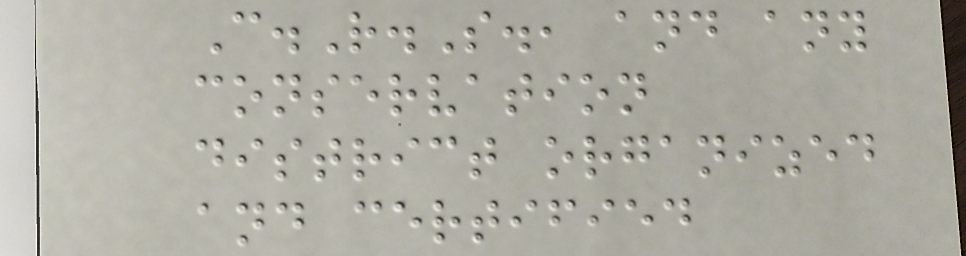C.R.S., and any
conservation
district organized
and certified
